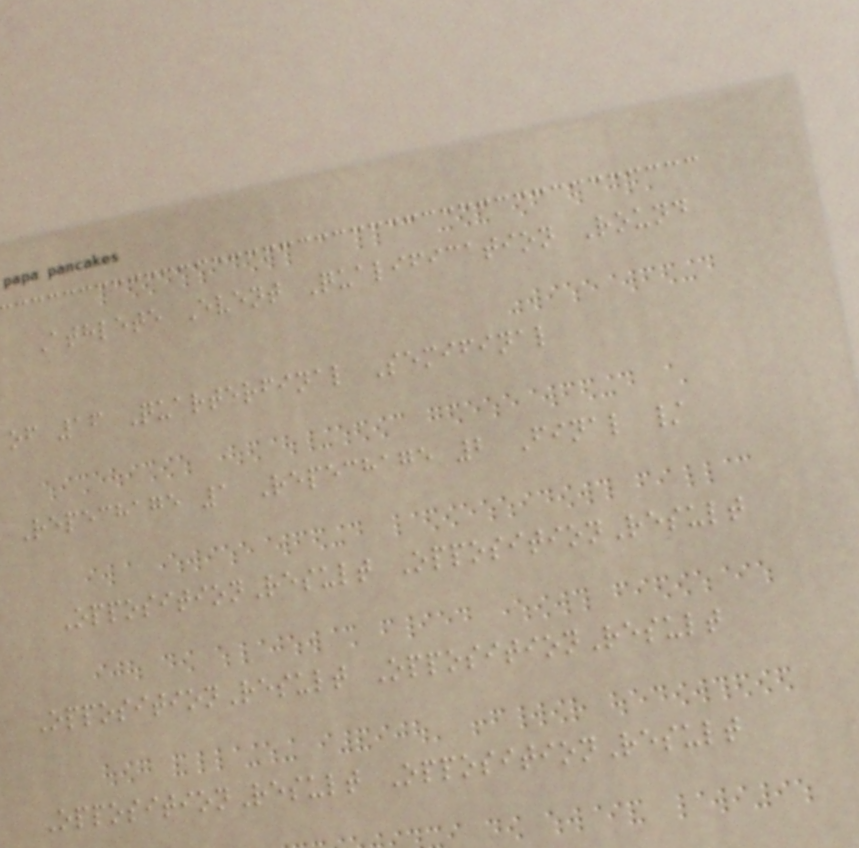Athlete Event Qualification Round
of 16 Quarterfinal Semifinal
Repechage 1 Repechage 2 Final /
OppositionResult OppositionResult
OppositionResult OppositionResult
OppositionResult OppositionResult
